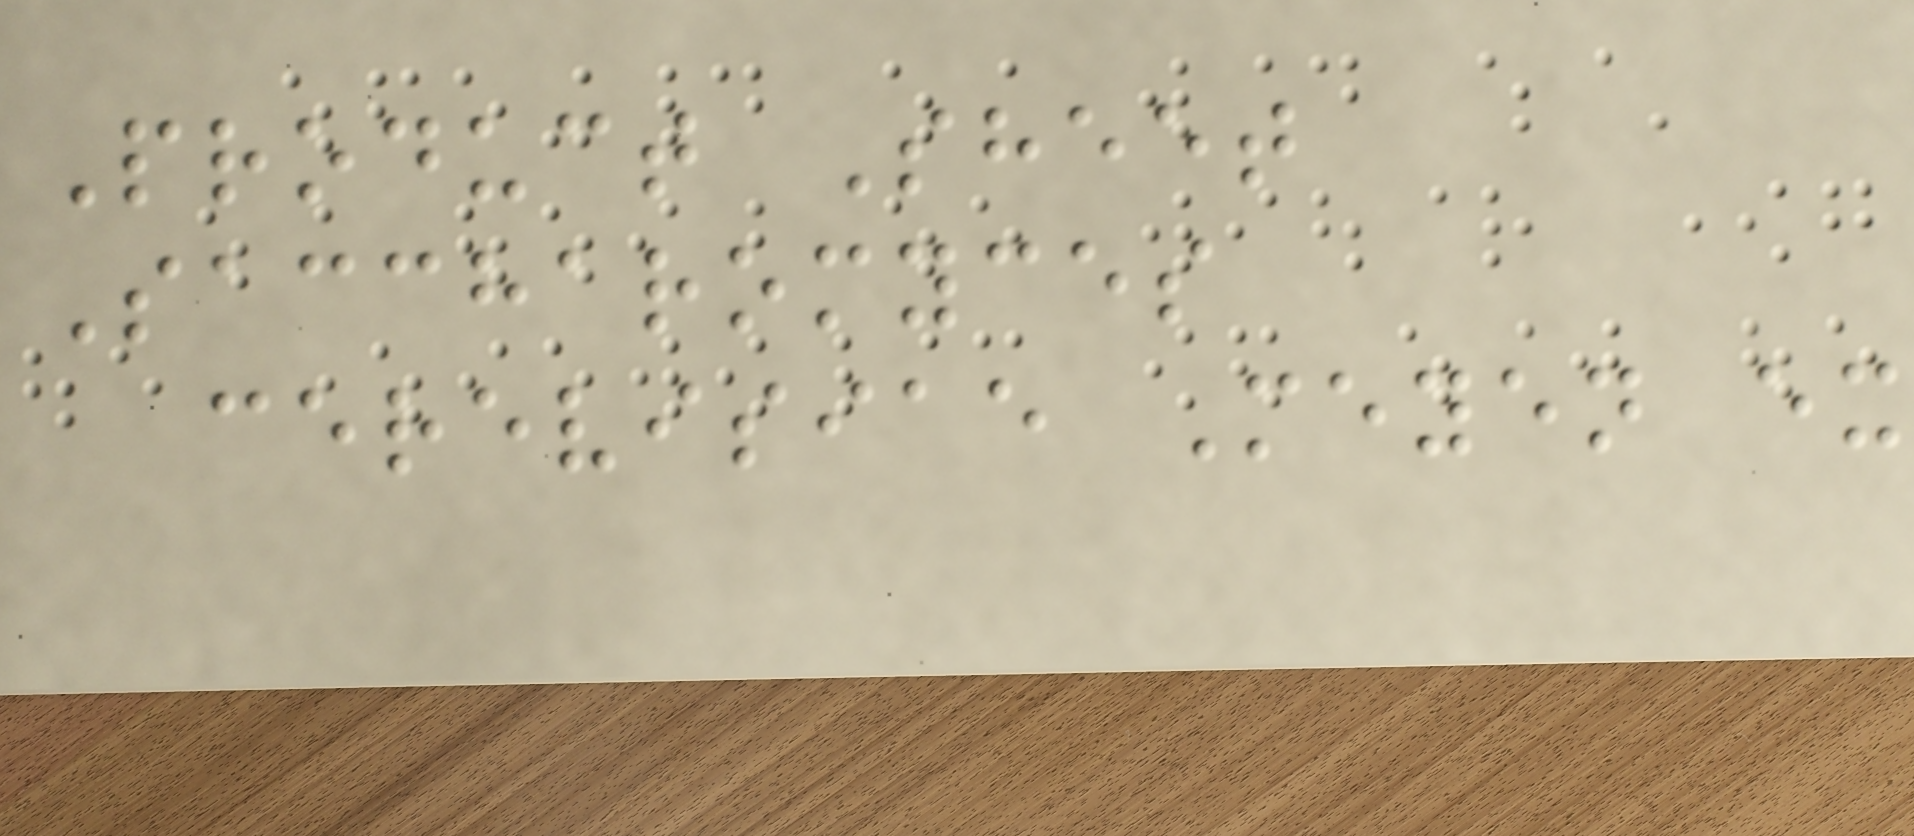Product Sheet
Saccharomyces
cerevisiae Meyen ex
